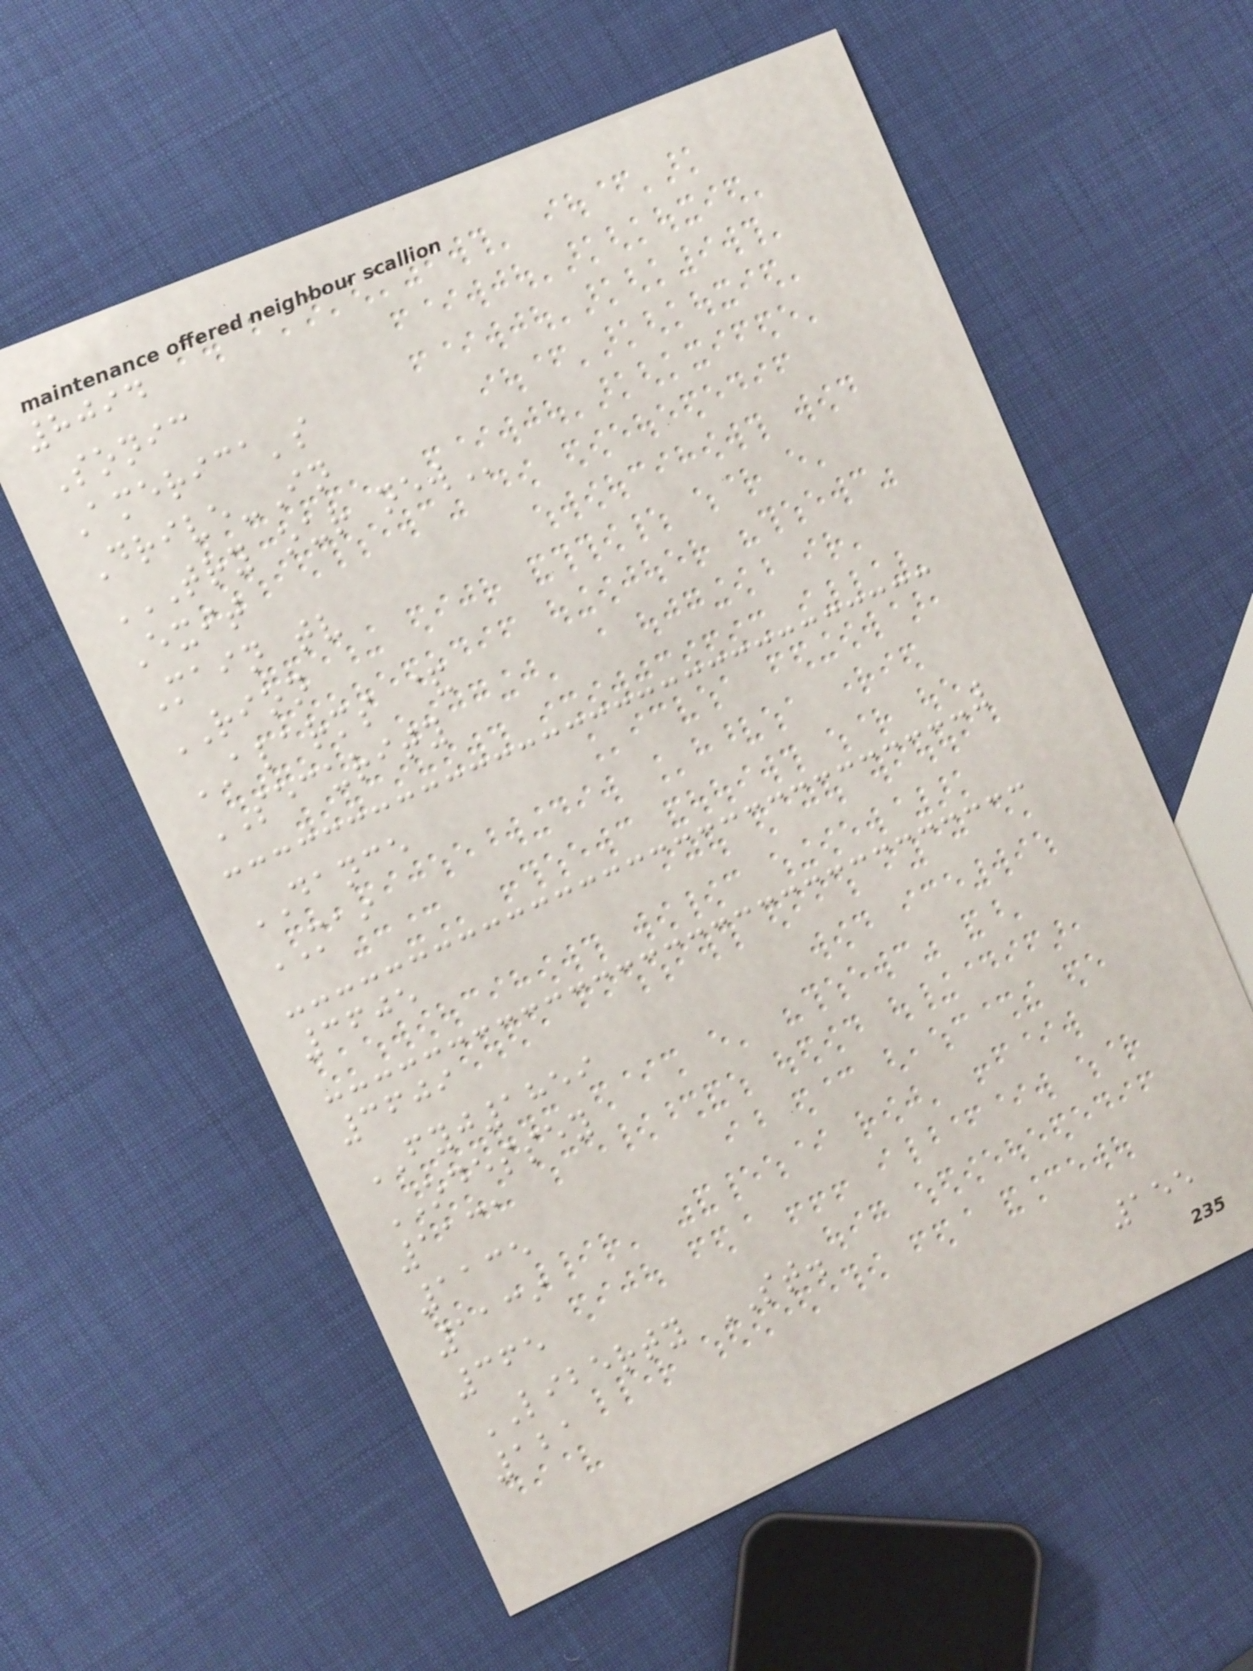8094
Sonic
America's
Drive-In
TRY OUR NEW
Exit
Main tv
RION
ALARMS &
SECURITY
DANCE
MAI
3605
3609
FYJ1859
ODESSEY
1131
1135
1139
365
LIBERTY ST.
121
155
